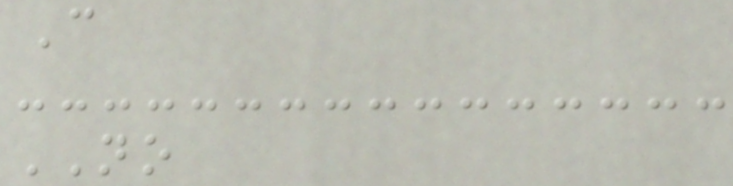C
NO
